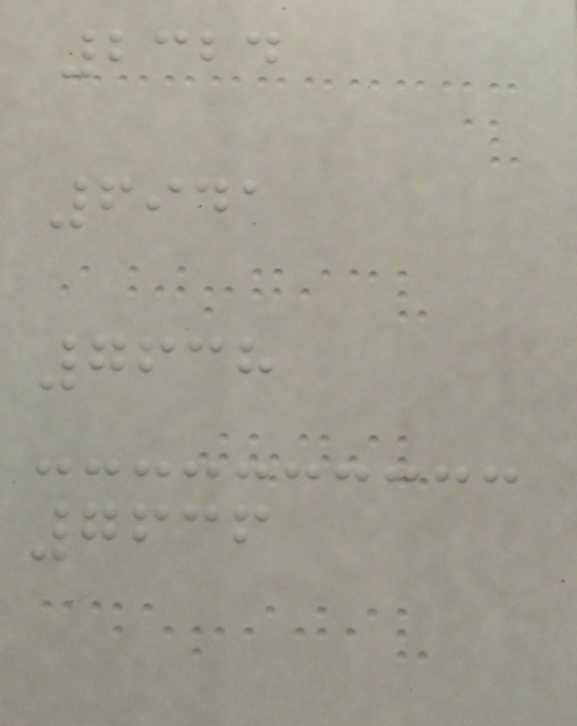2324
6941
7638
7636
